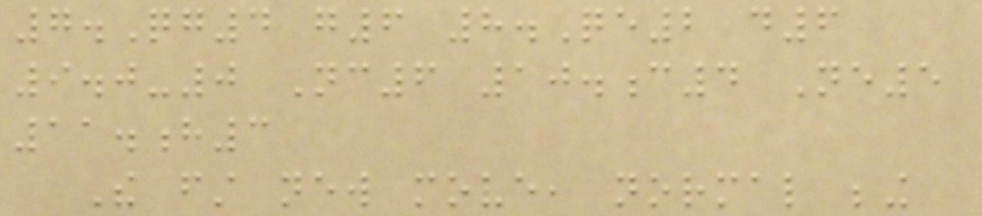7.Qg4 g6 8.Qe2 d6
9.0-0 Nc6 10.c4 Ne5
11.h3
The first new move, normal being
